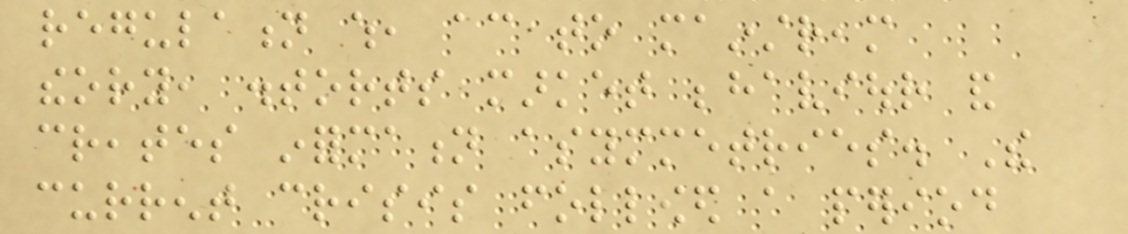regulation which, according to mainstream
theory, distorts market behaviour and
creates information asymmetries. The
current crisis followed a period
